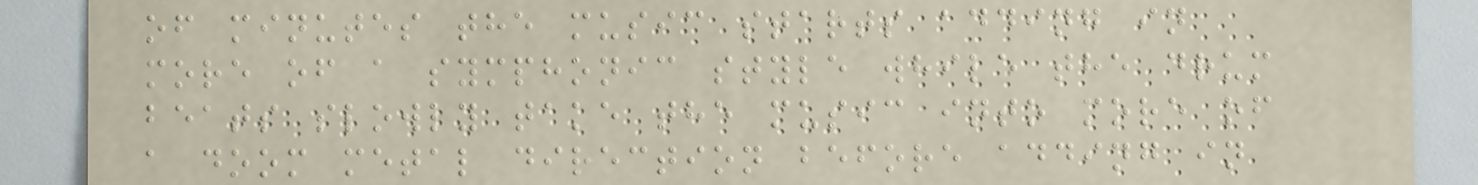of minutes the music starts adding in
more of a symphonic style while the drum
beats slowly take the music into more of
a doom metal direction before adding in
